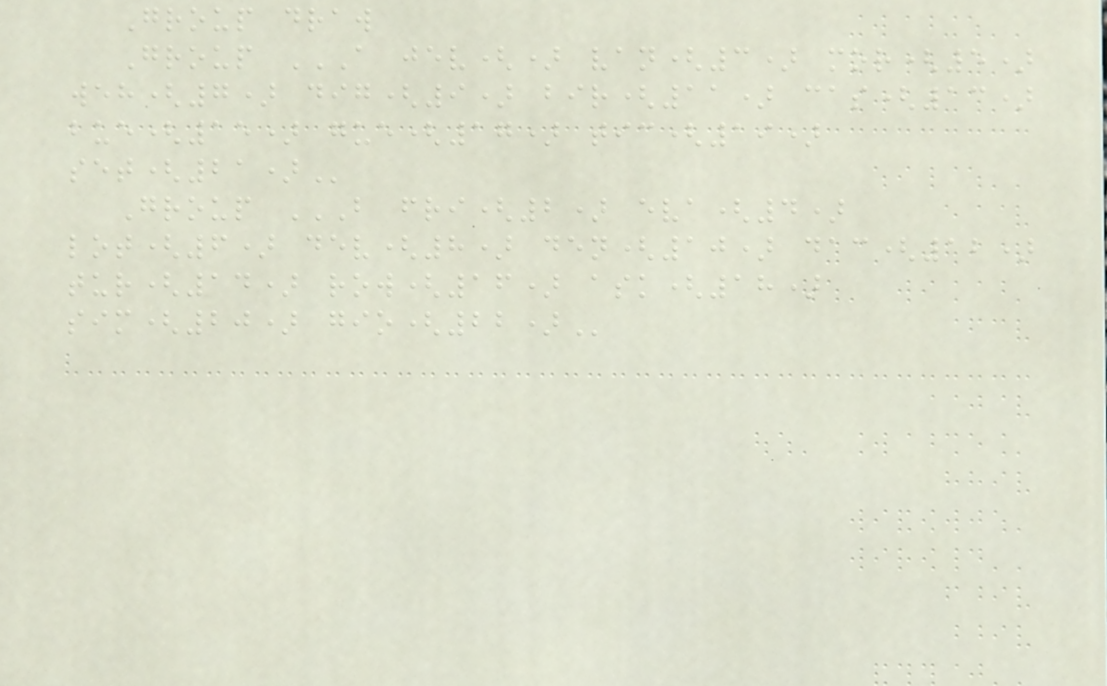Group draw
Group A JEV() VAN(3) MOR(5)
WEH(7) DIG(9) BIR(11) CAS(13)
BUE(15) GUE(17) TIC(19)
SET(21)
Group B FRI(2) EVA(4)
LOT(6) DEV(8) DEN(10) DAC(12)
TUR(14) ROW(16) ASK(18)
SIM(20) GIO(22)
